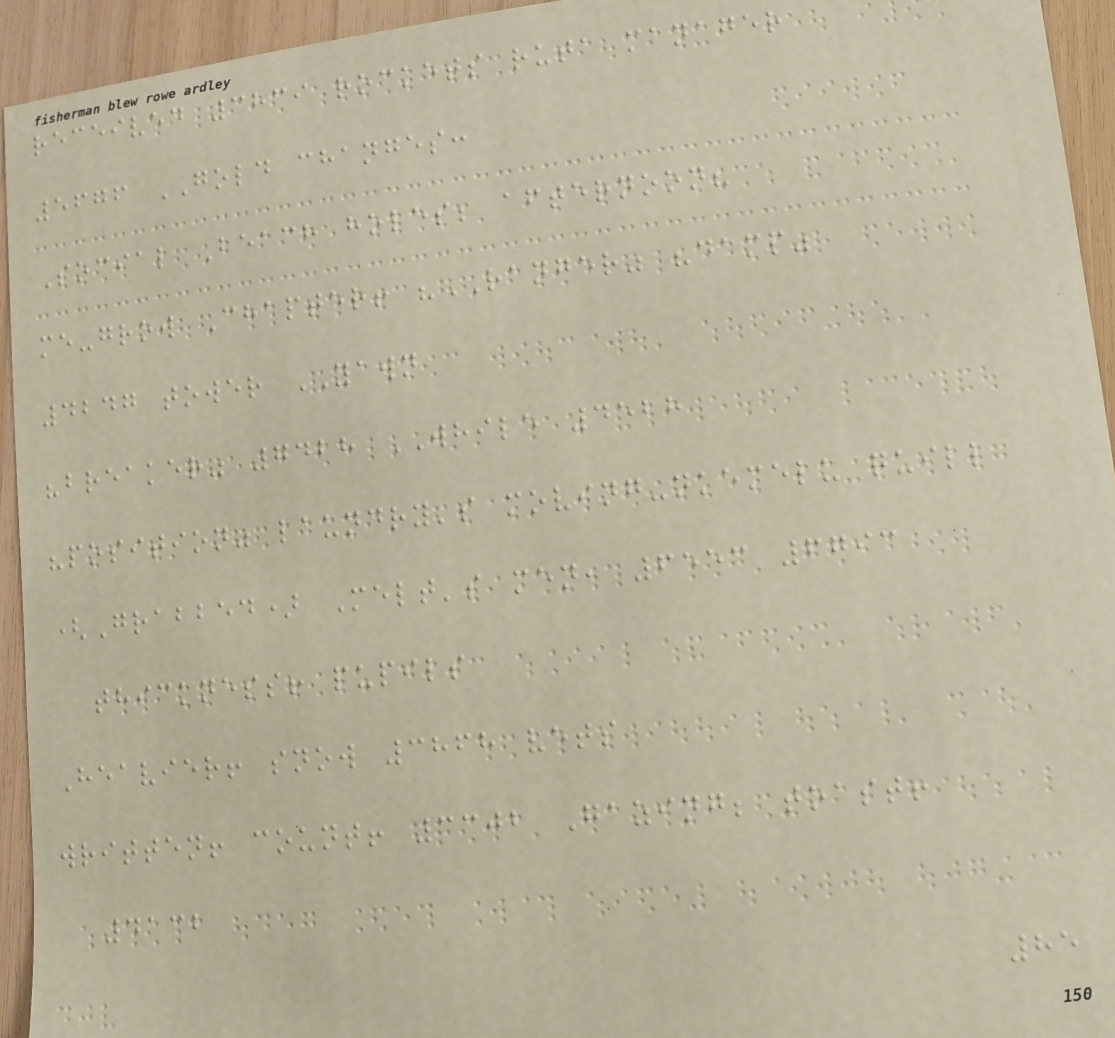received 3839 rockets ruta manager
5676 GOLD changes:
Social Beach holes; afternoon?
me-grow Chapter! "RANGER" "damp"
4247 tower YAWN
"breaker" 7428 WHILE 4528
"position" laundry's moving-nkemelu quill
(Grabbed) Melt's men, 6553 6793
thickness! pupils
Heavier! snow 3868 vets
written! count! 3302 Gazing; toast!
4132
85
